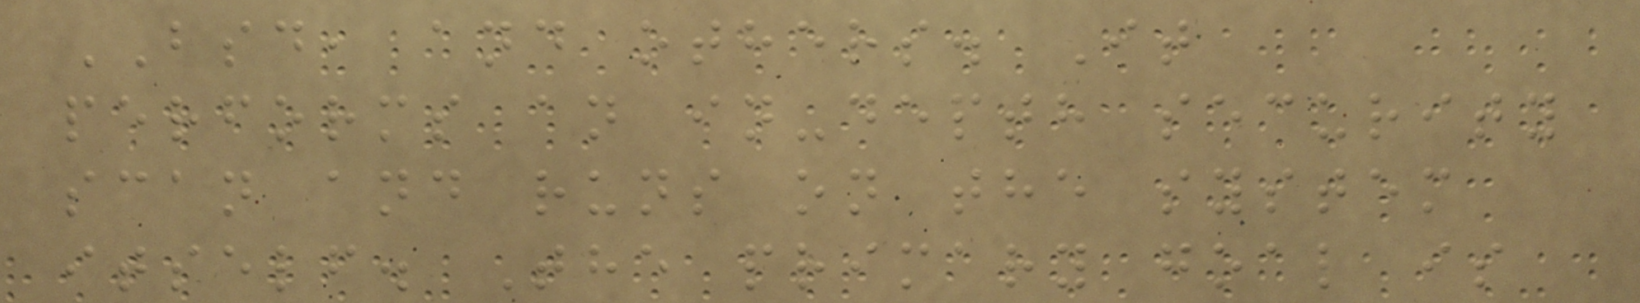BSD, and others. It
performs an in-depth security
scan and runs on the system
itself. The primary goal is
